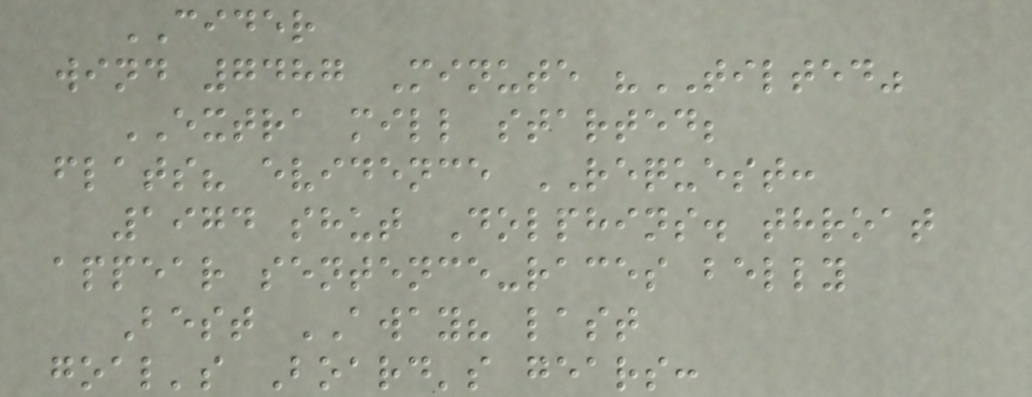CIDER
wind 7487 Minute "TILTED"
EXTRA mill started;
flats? evidence REQUEST:
1974 shut Dolphins. throat
appear sentence-races belly
Best AWAY? last
goal's Board's gears:
